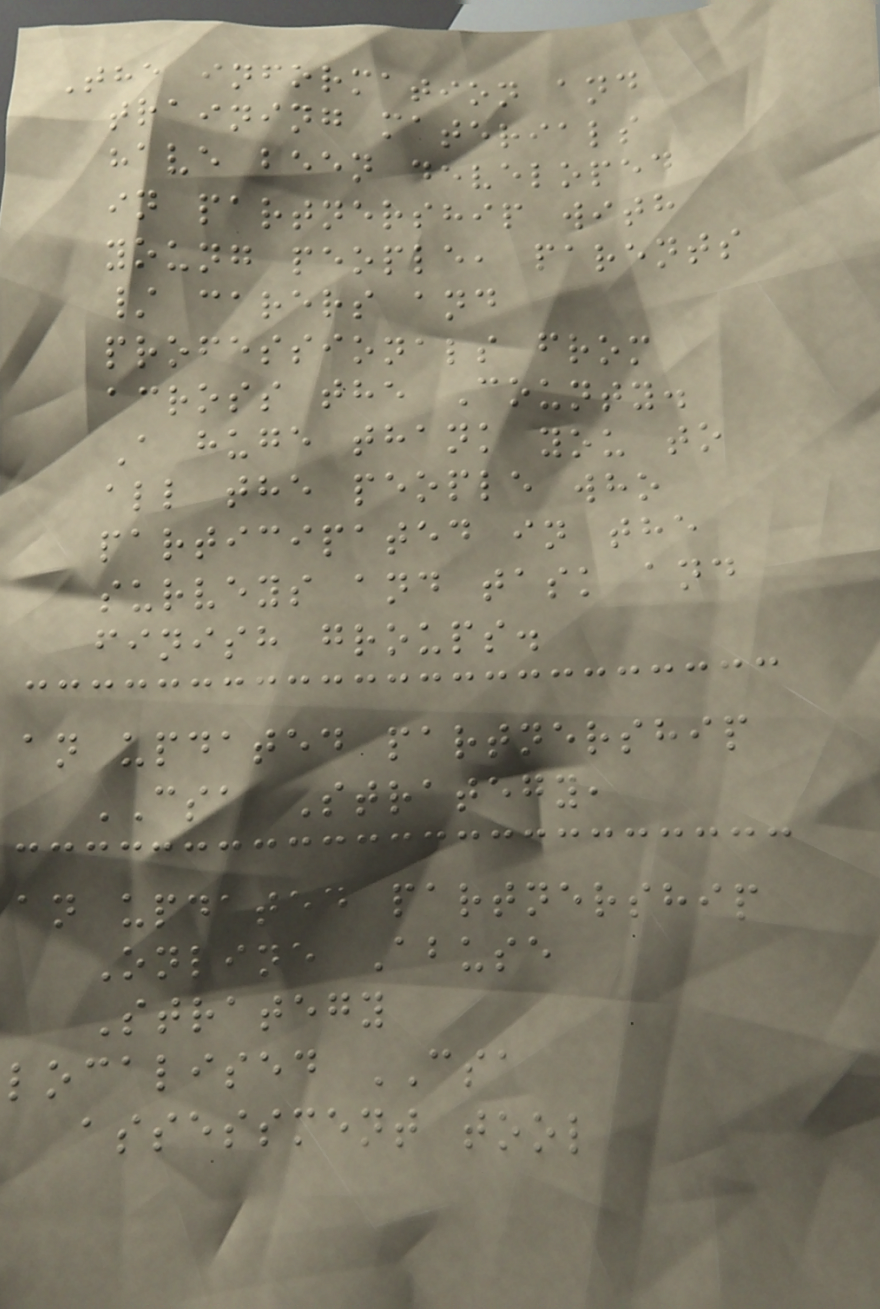The information and
training materials
have been developed
in partnership with
young people, parents
/ carers and
professionals from
across the County.
A huge thank you to
all the people who
participated in the
surveys and task and
finish groups.
an updated partnership
CSA Strategy,
an updated partnership
Online Abuse
Strategy
localised CSA
assessment tool
